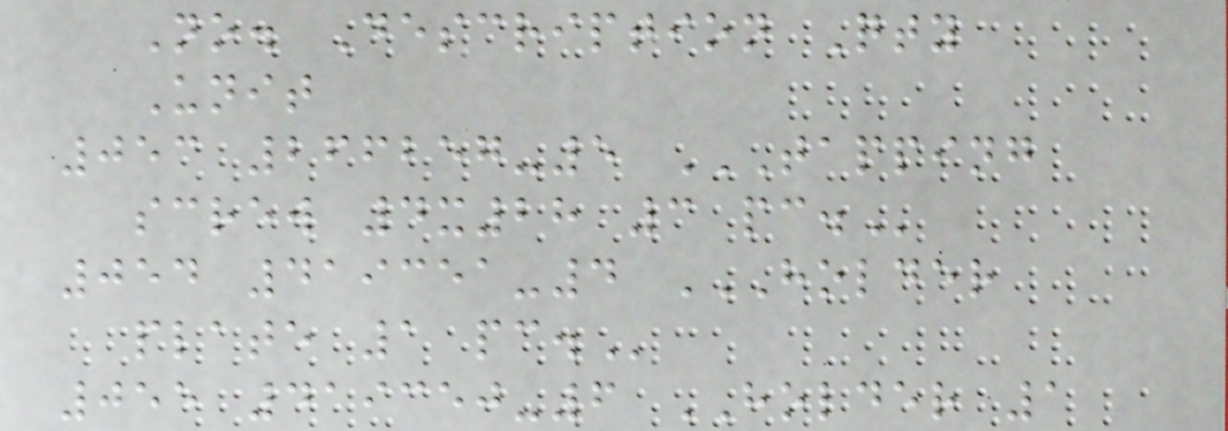No. Description Qty
Unit
053 266257-5 TAPPING
SCREW 4X28 3 PC.
054 419351-4 HOLDER
PLATE 1 PC.
055 419350-6 HOLDER 1
